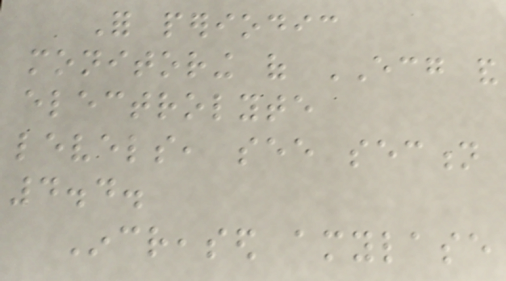For periodic
monitoring of ECG and
electrolyte
levels, see section
4.4.
Increased amylase
